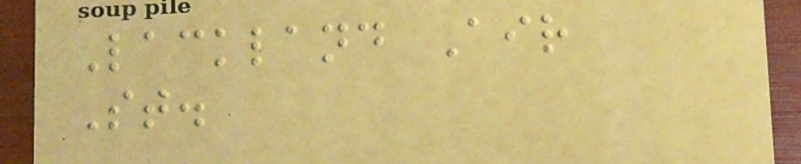Lackland Air
St.
